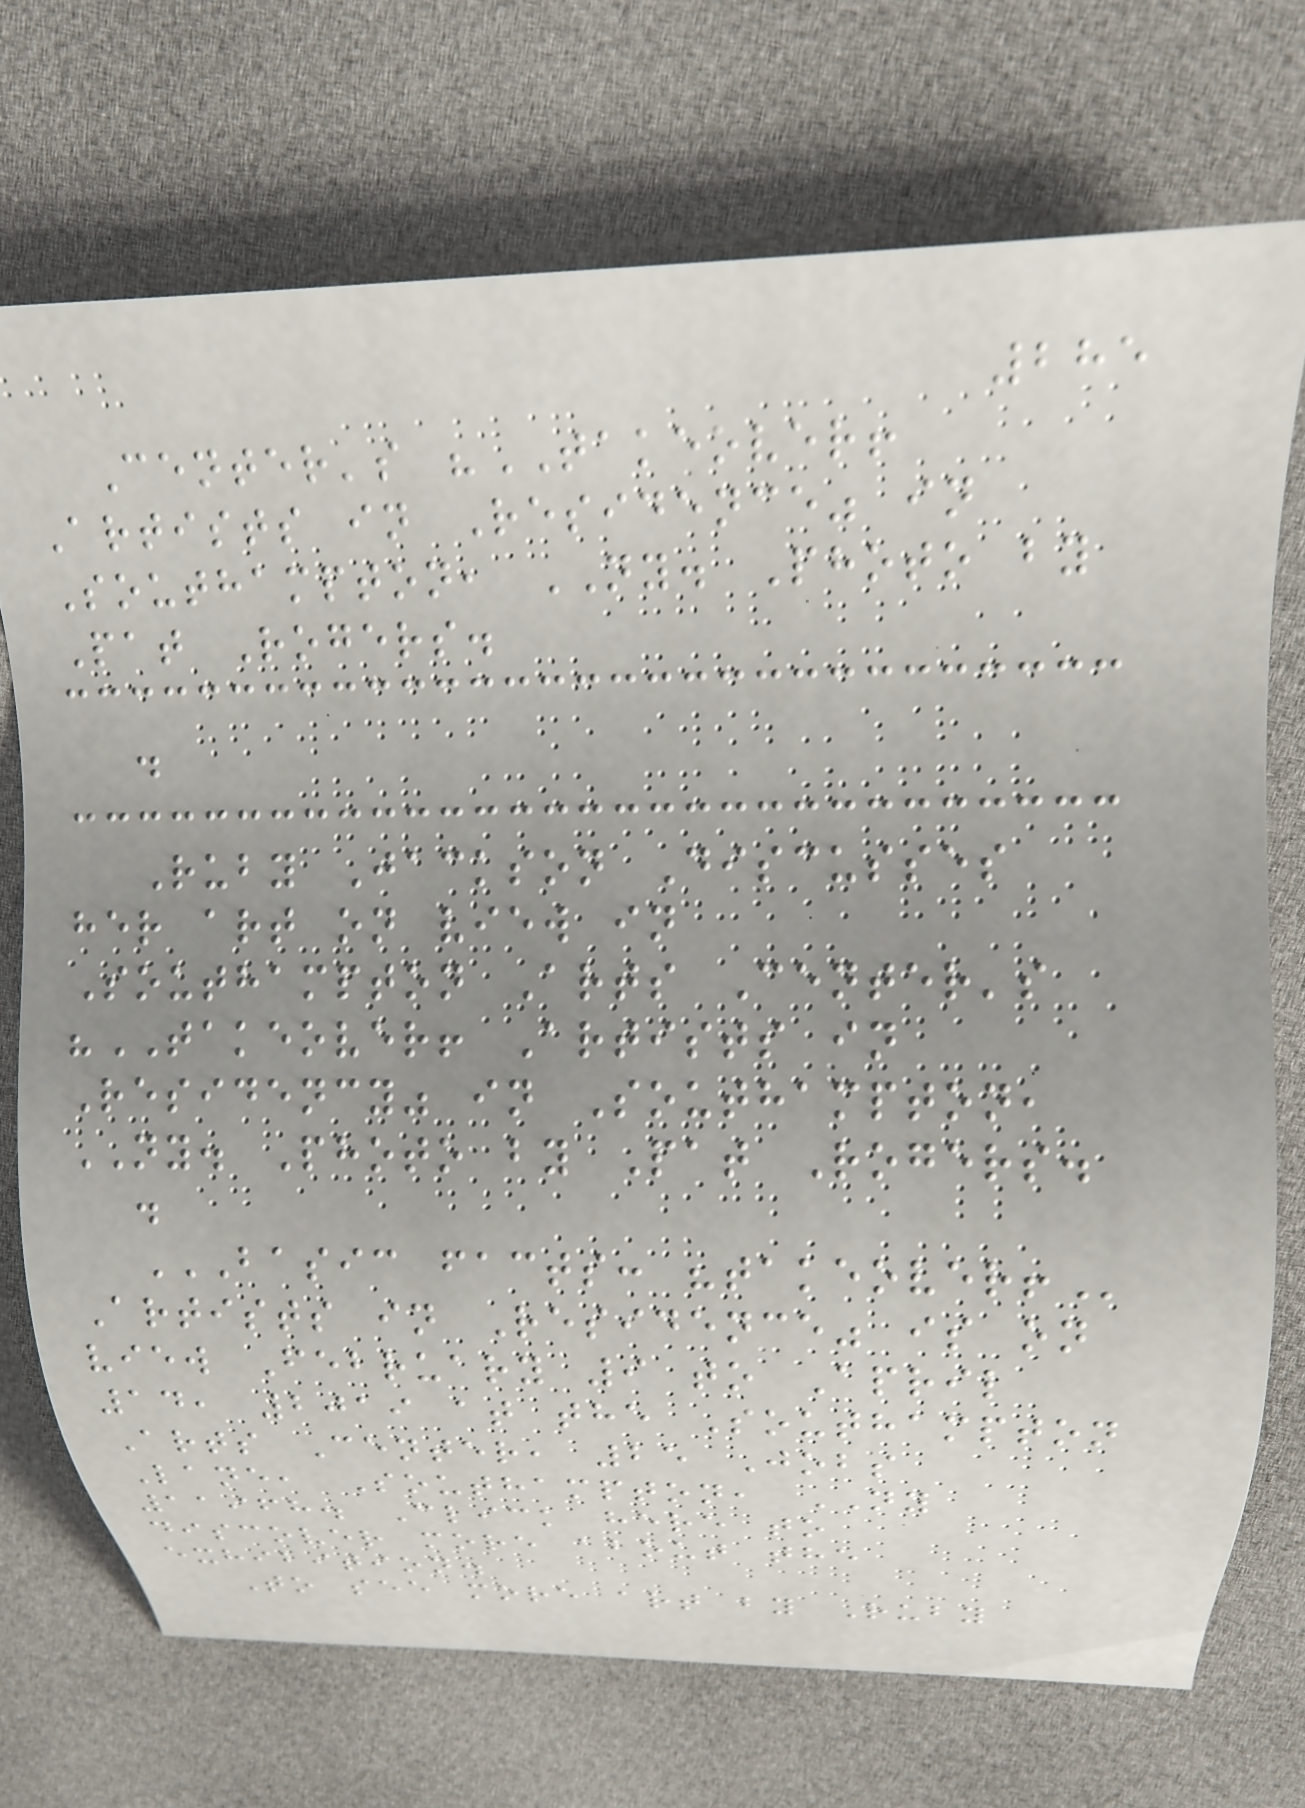285
Center's "TAKEOVER!
Artists in Residence" in
Southampton, NY. Photo by
Pat Rogers.
.
Ruby Jackson Discusses
her art on view in
Southampton Arts Center's
"TAKEOVER! Artists in
Residency" in Southampton,
NY. Photo by Pat Rogers.
.
BASIC FACTS: "TAKEOVER!
Artists in Residence" is on
view February 9 to April
14, 2019 at the Southampton
Arts Center, 25 Jobs
Lane, Southampton, NY
11968. Click here to
discover more about the
exhibition.
To see more art by Ruby
